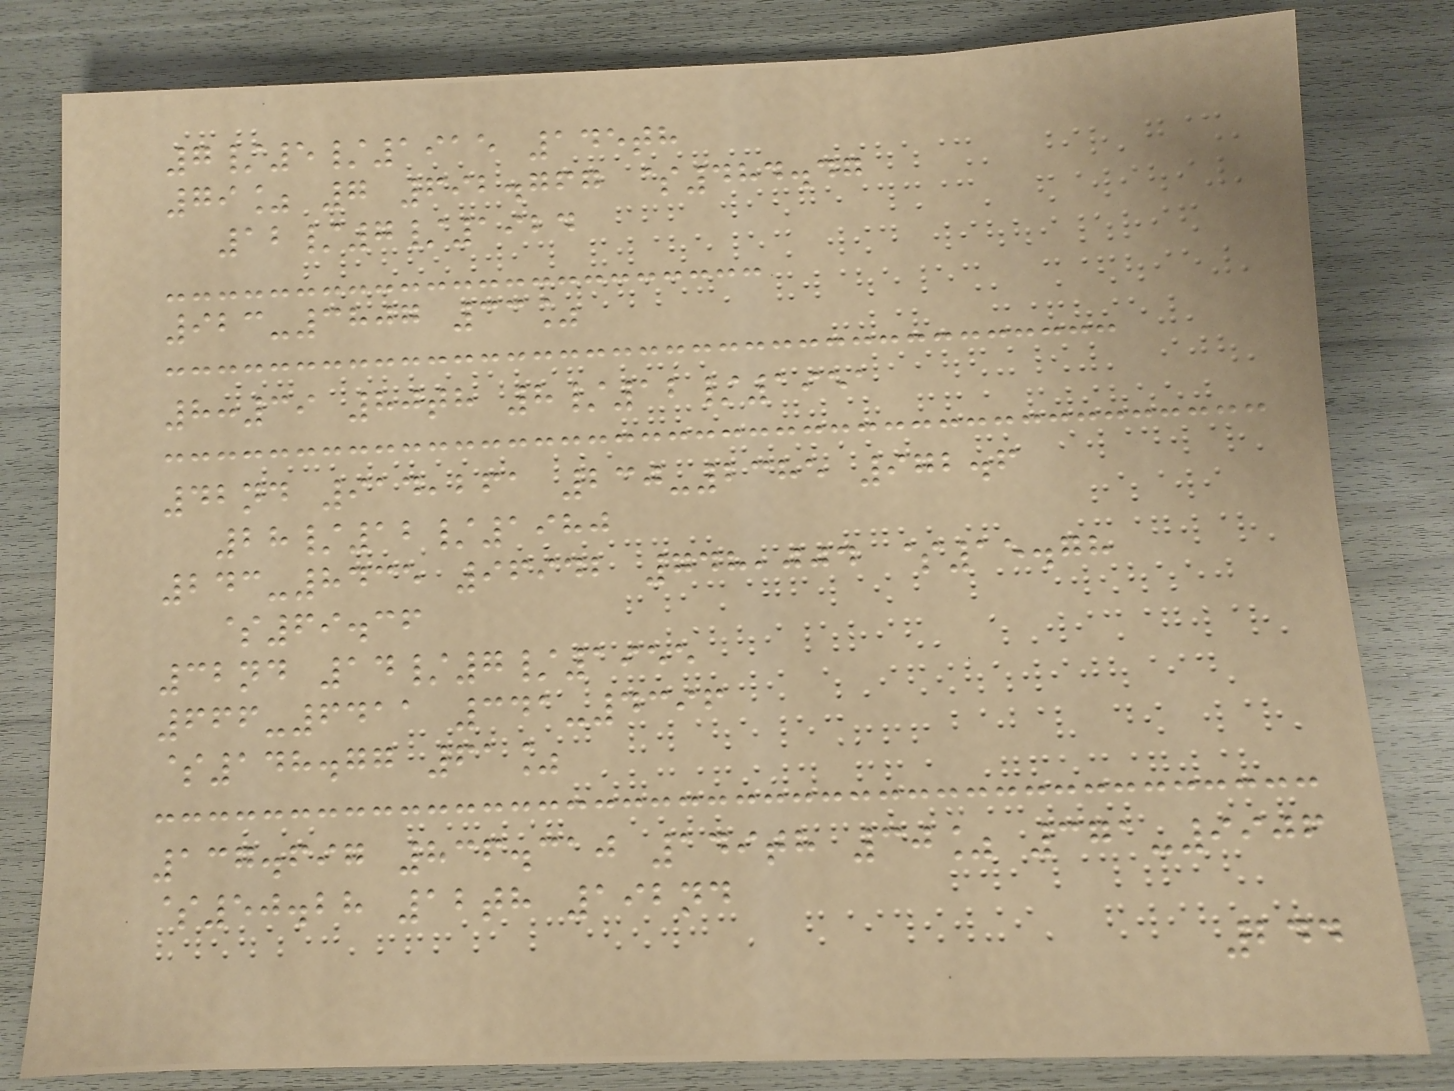7/5/1915 145th
79% 7 692.767 $484.47
12/7/1924
923-3807 33%
8:39 80th 8/12/1951
42nd 914,261 230-2385 972.6
28/12/1980
243-8435 96942 748,004 $15.78
$69.36
32nd 14/7/1955
666-6411 341-4396
$148.77 61%
137.697 836.310 149th 30% 371-9906
$50.28 12th 192nd
244
